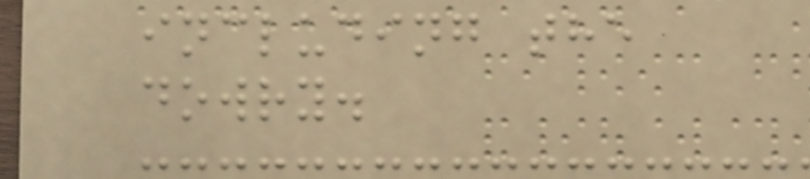including the
dowry.
